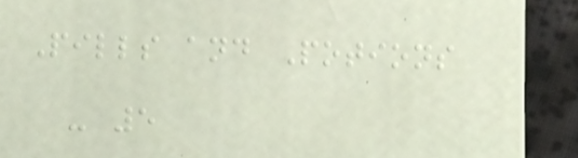Pills and Potions
- 5
